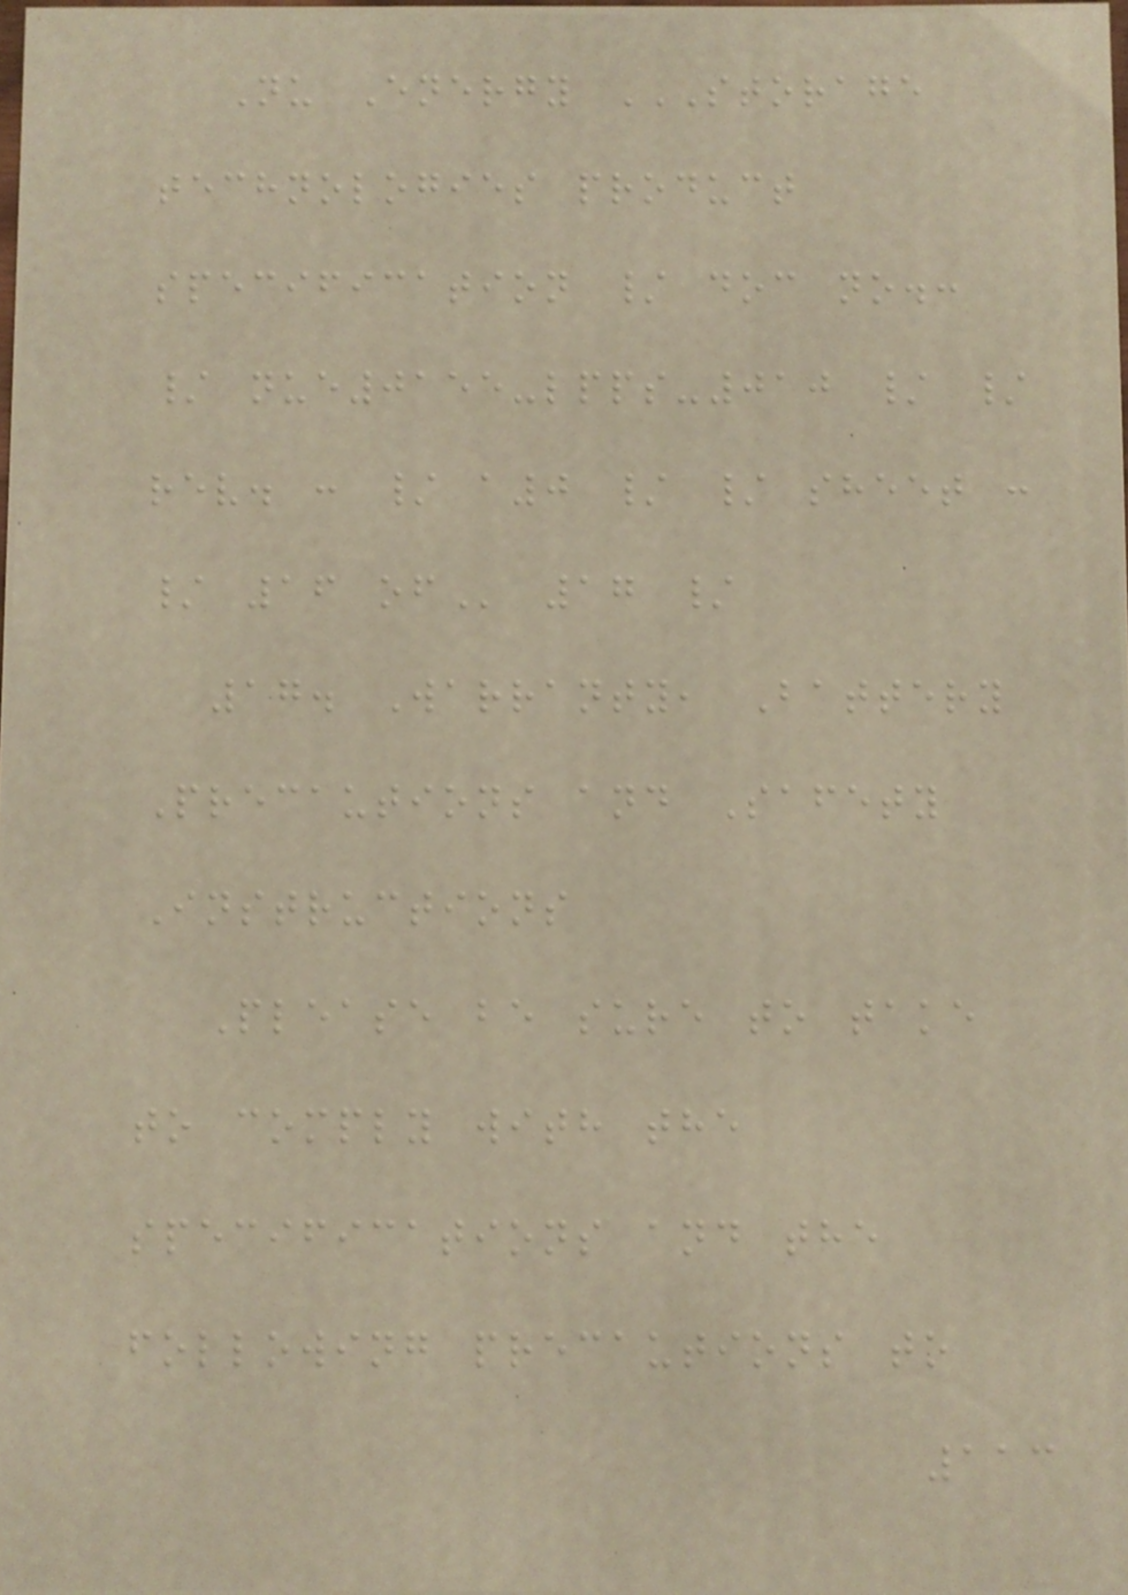Nu Energy STORAGE
TECHNOLOGIES PRODUCT
SPECIFICATION / DOC NO.:
/ NUE0155-LPPS-010 / /
REV. : / A0 / / SHEET :
/ 16 OF 17 /
17. Warranty, Battery
Precautions and Safety
Instructions
Please be sure to take
to comply with the
specifications and the
following precautions to
113
